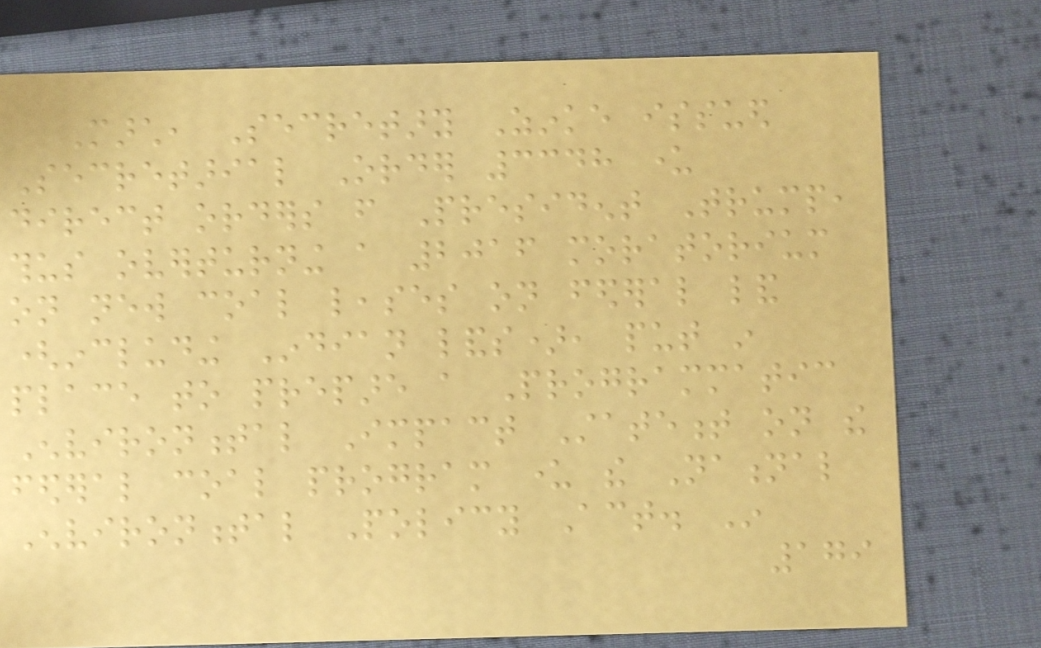March, Secretary Zinke issued
Secretarial Order 3348 under
direct orders from President Trump,
thus overturning a 2016 moratorium
on new coal leases on federal land
(including Indian lands), put in
place to prepare a Programmatic
Environmental Impact Statement on the
federal coal program under the National
Environmental Policy Act. In
179
